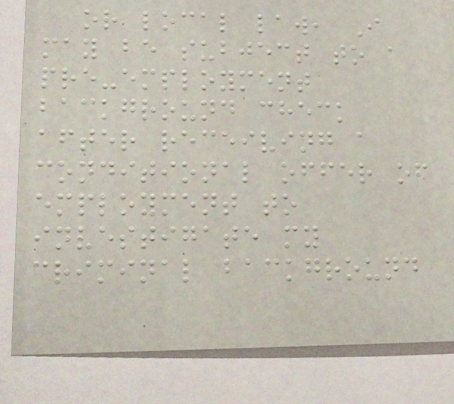or local law, I
may be subject to a
pre-employment
background check
after receiving a
conditional offer of
employment to
investigate my
criminal background
